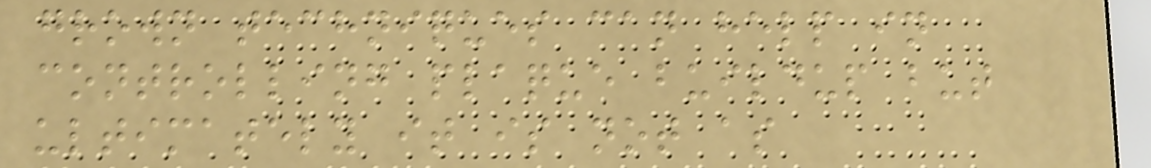grown techniques can help in
controlling plaque buildup but
ultimately it is not as
